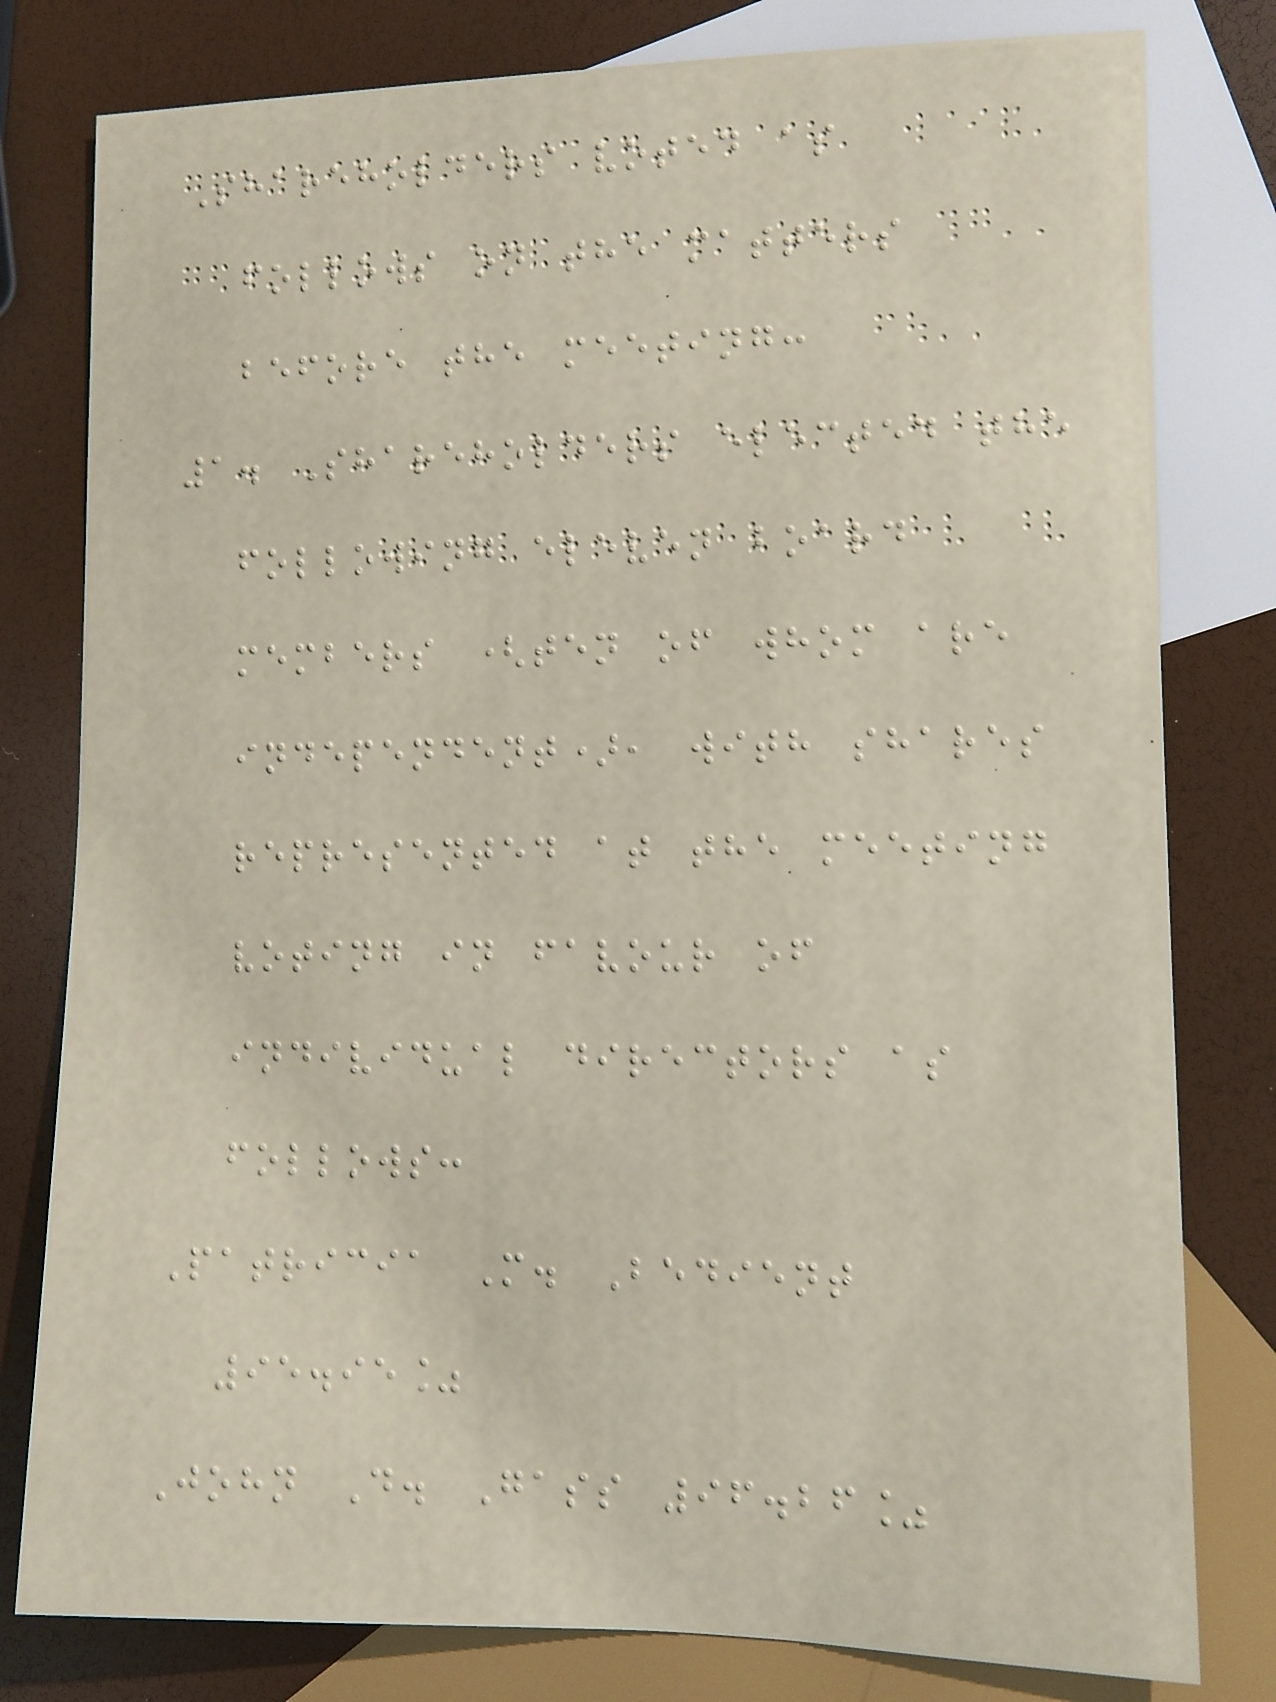Shareholders voted as
follows on the matters
before the meeting:
1. Shareholders elected the
following eleven board
members (ten of whom are
independent), with shares
represented at the meeting
voting in favour of
individual directors as
follows:
Patricia M. Bedient
95.95%
John D. Gass 96.26%
